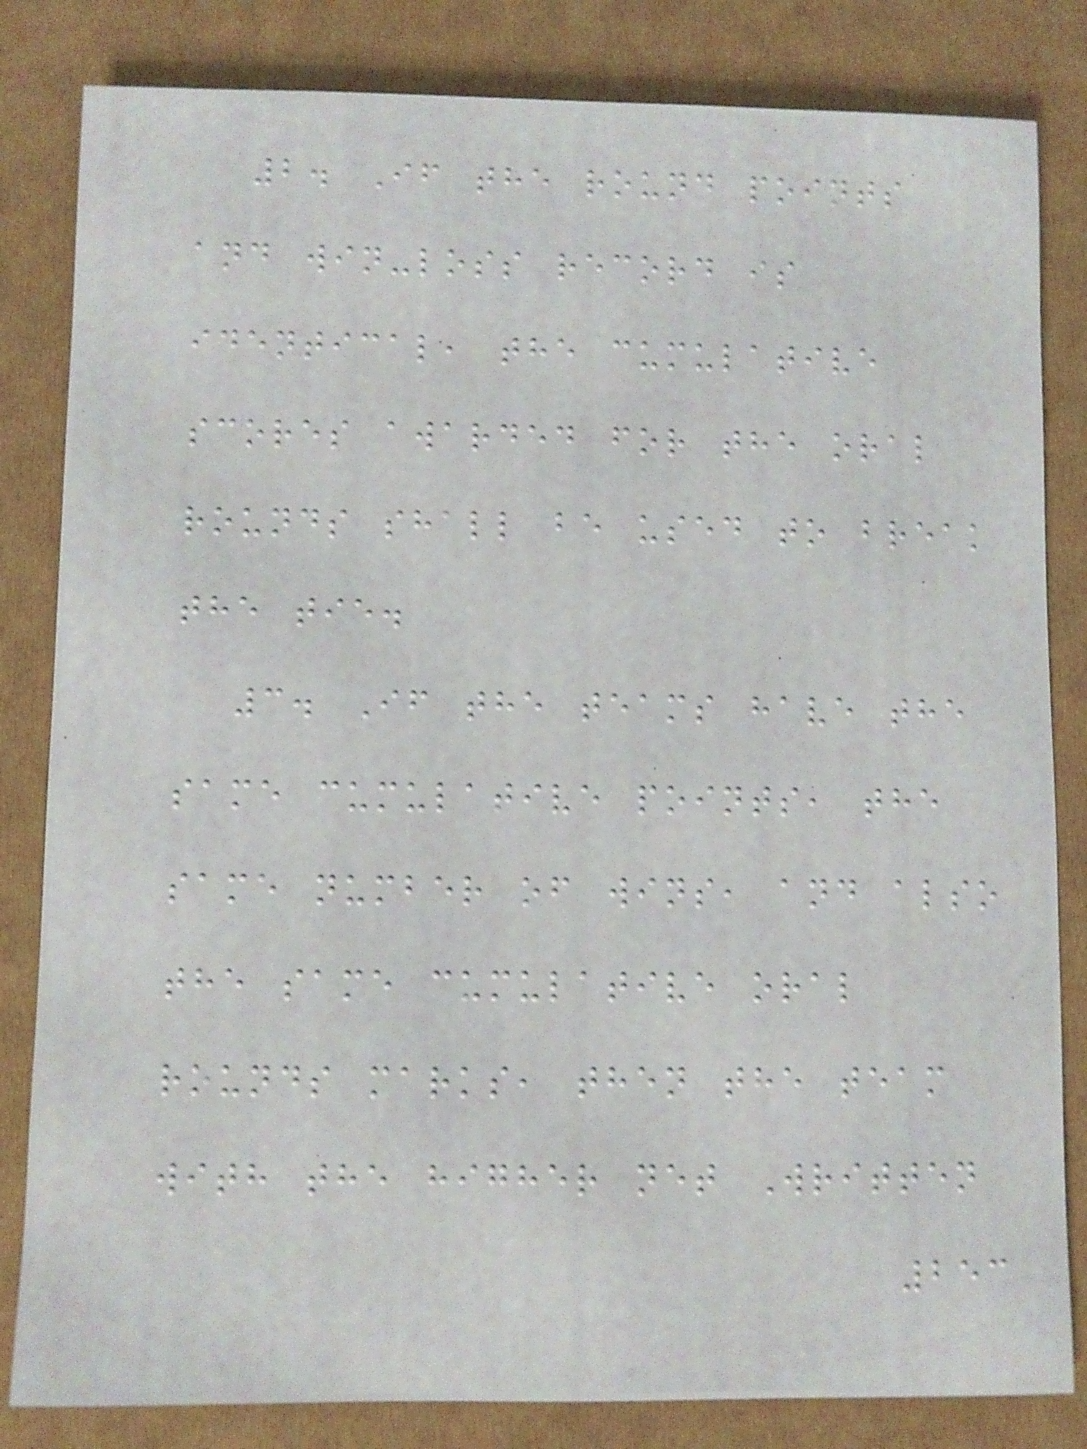2. If the round points
and win-loss record is
identical, the cumulative
scores awarded for the oral
rounds shall be used to break
the tie.
3. If the teams have the
same cumulative points, the
same number of wins, and also
the same cumulative oral
rounds marks, then the team
with the higher net Written
253
